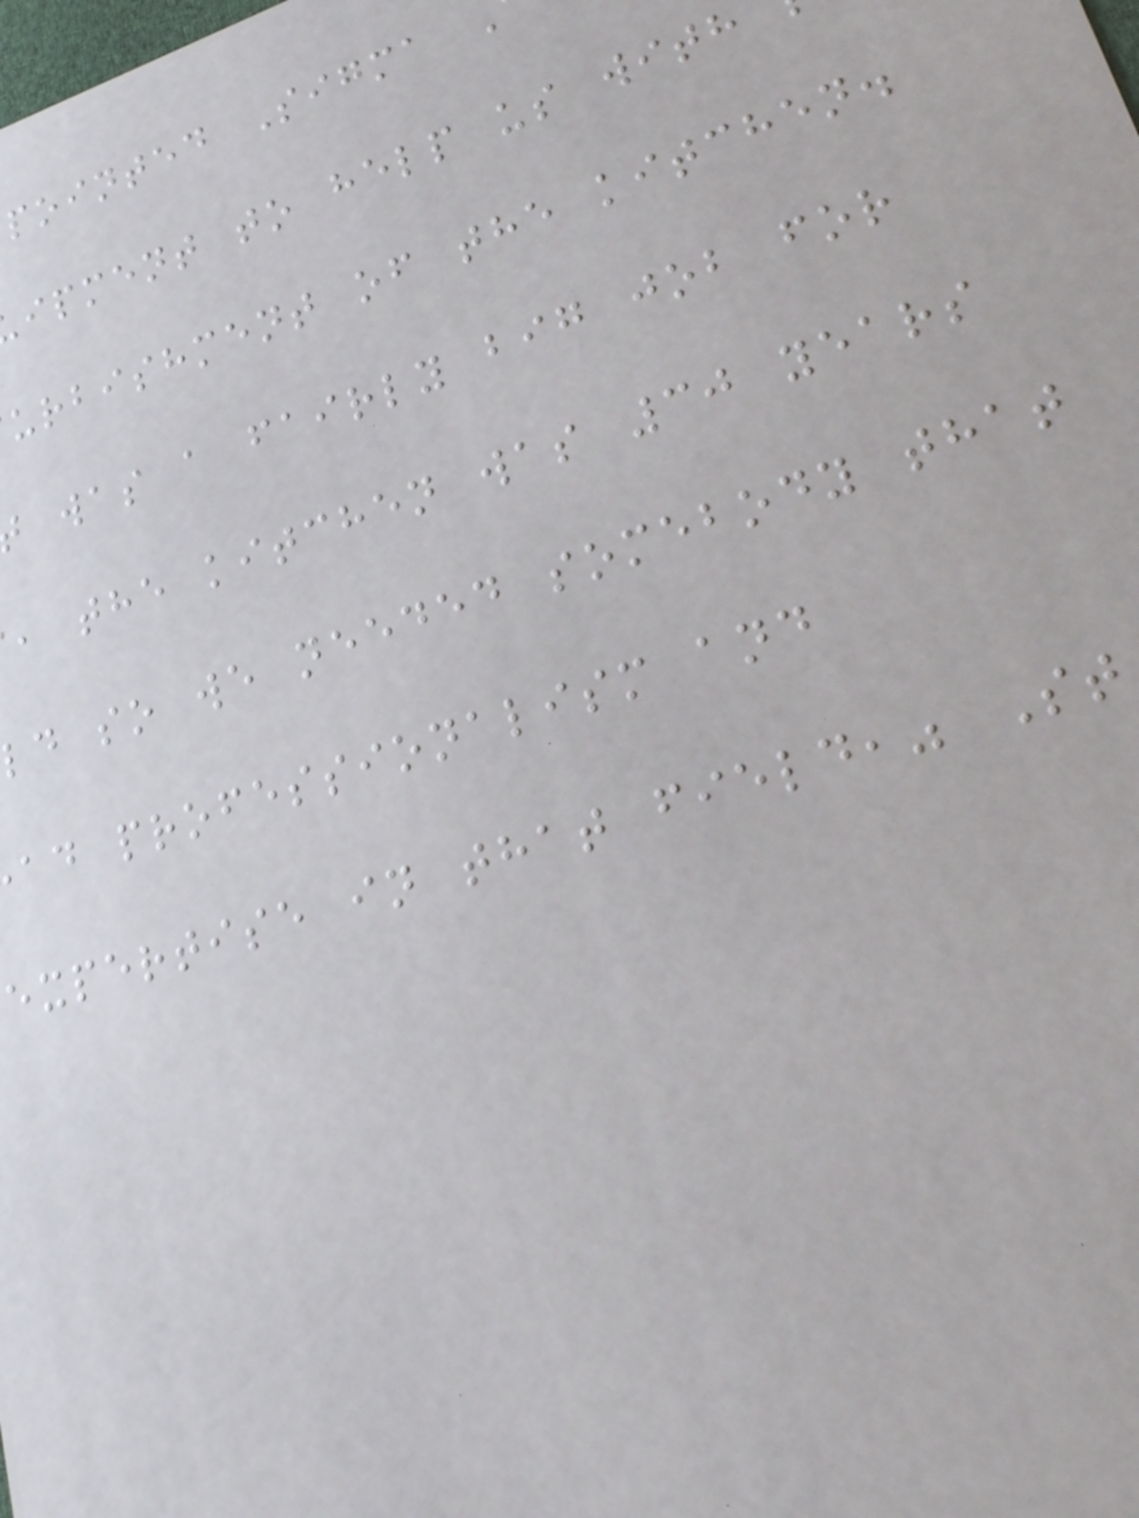pointed Sigma
ipment to help us with
urbishment of the kitchen.
was a fairly big job for
, the kitchen was 30 years
ld so we needed somebody that
ad professionalism and
expertise in that field," St
